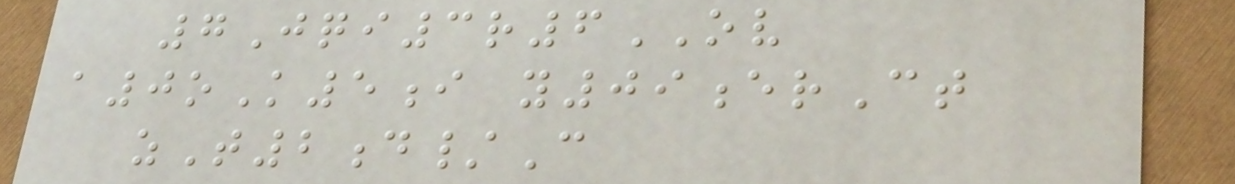7Jqi3r6OV
a0oK5i y09erCt
zT2d/C
